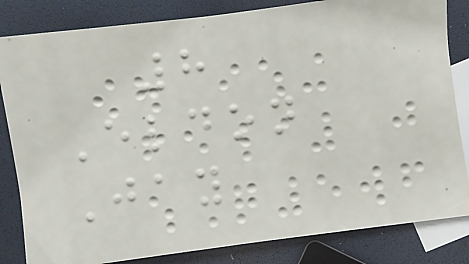8
Eldon
Jay
